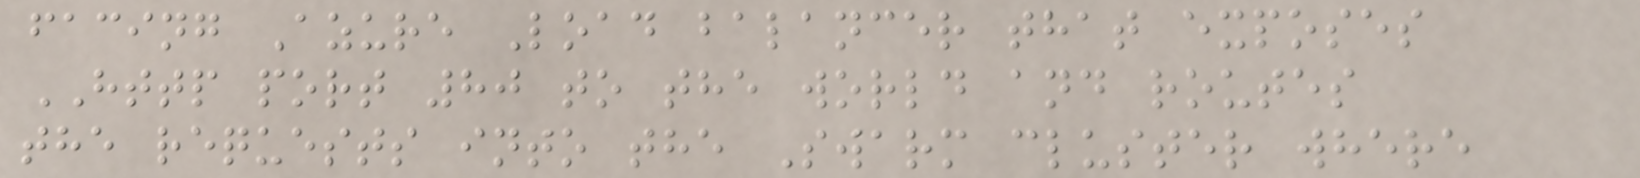facing Azure Load balancer that exposes
HTTP port 80 to the world and routes
the requests into the Swarm cluster where
